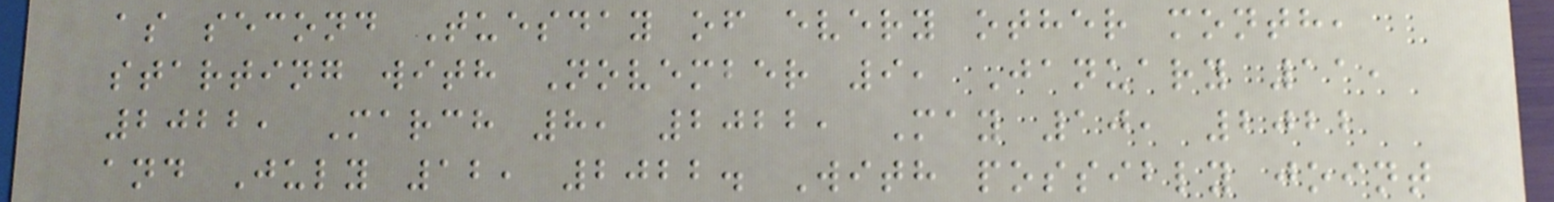as second Tuesday of every other month,
starting with November 9, January 11,
2022, March 8, 2022, May 10, 2022
and July 12, 2022. With possibly joint
